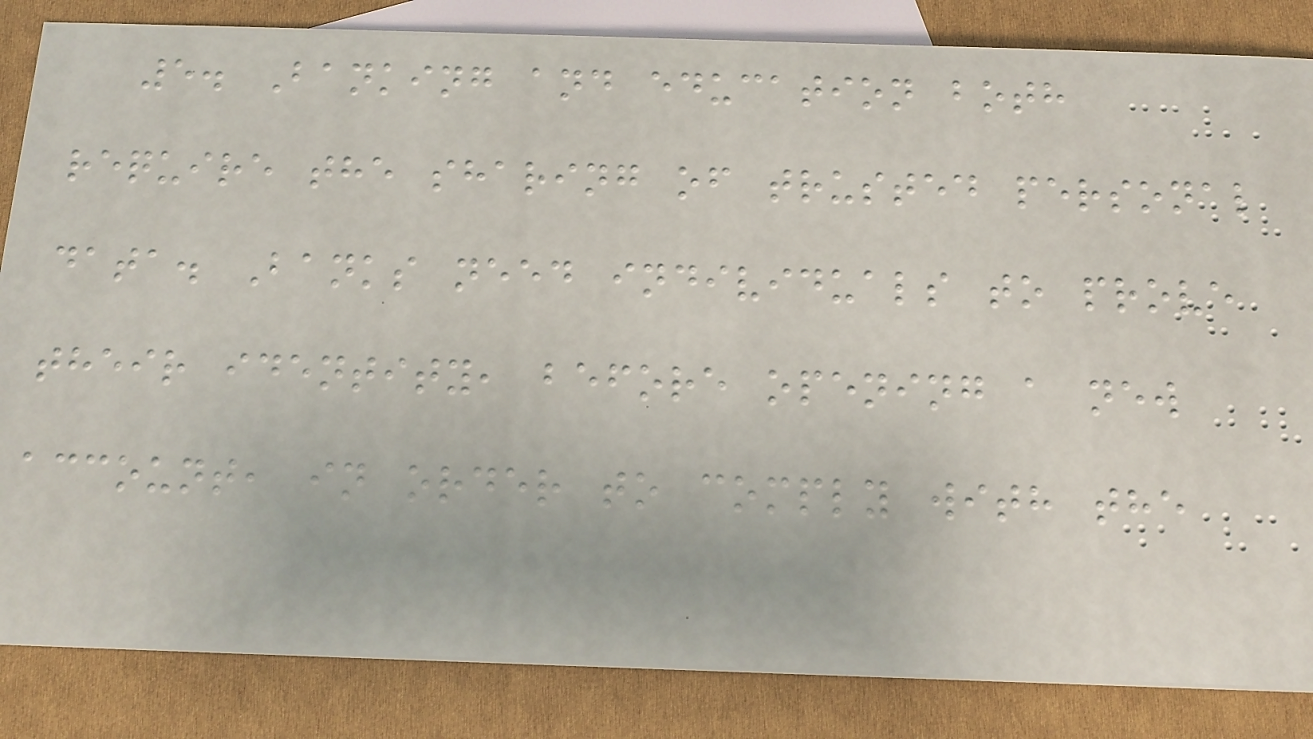5. Banking and education both
require the sharing of trusted personal
data. Banks need individuals to prove
their identity, before opening a new
account, in order to comply with the
